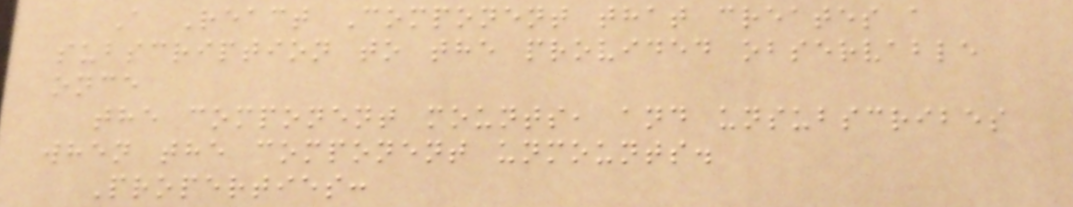A React Component that creates a
subscription to the provided observable
once
the component mounts, and unsubscribes
when the component unmounts.
Properties:
